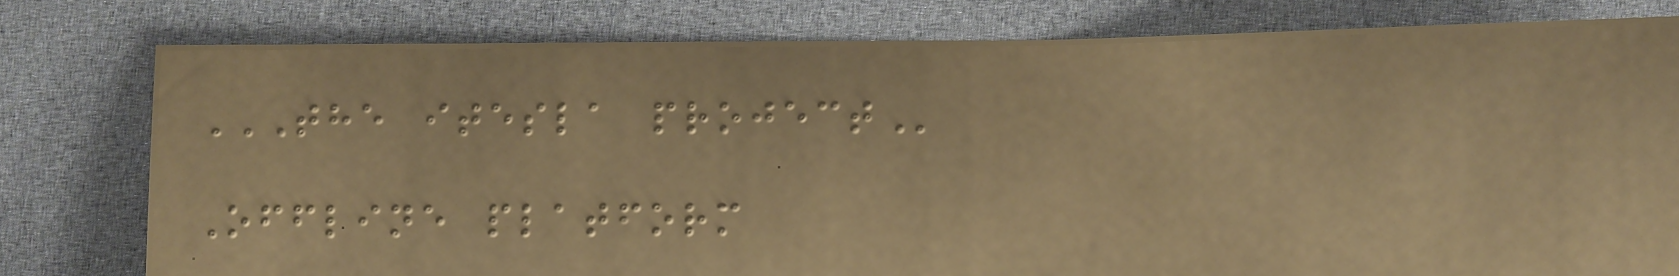THE ITESLA PROJECT
Offline platform
